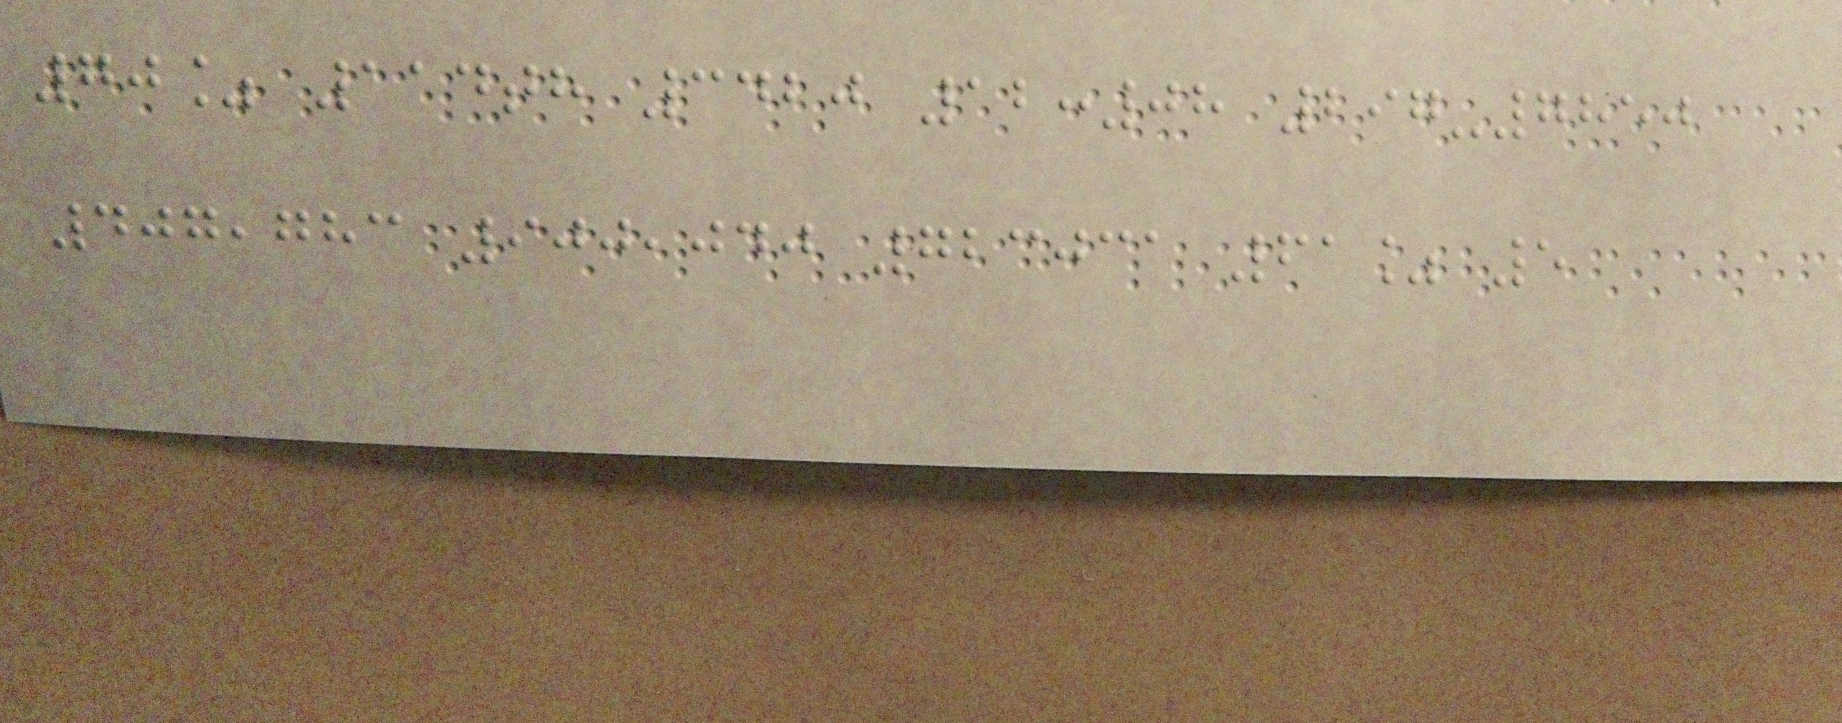70% 114th 3420 12:08 297-7850
407,783 900,040 723031 61% 5
